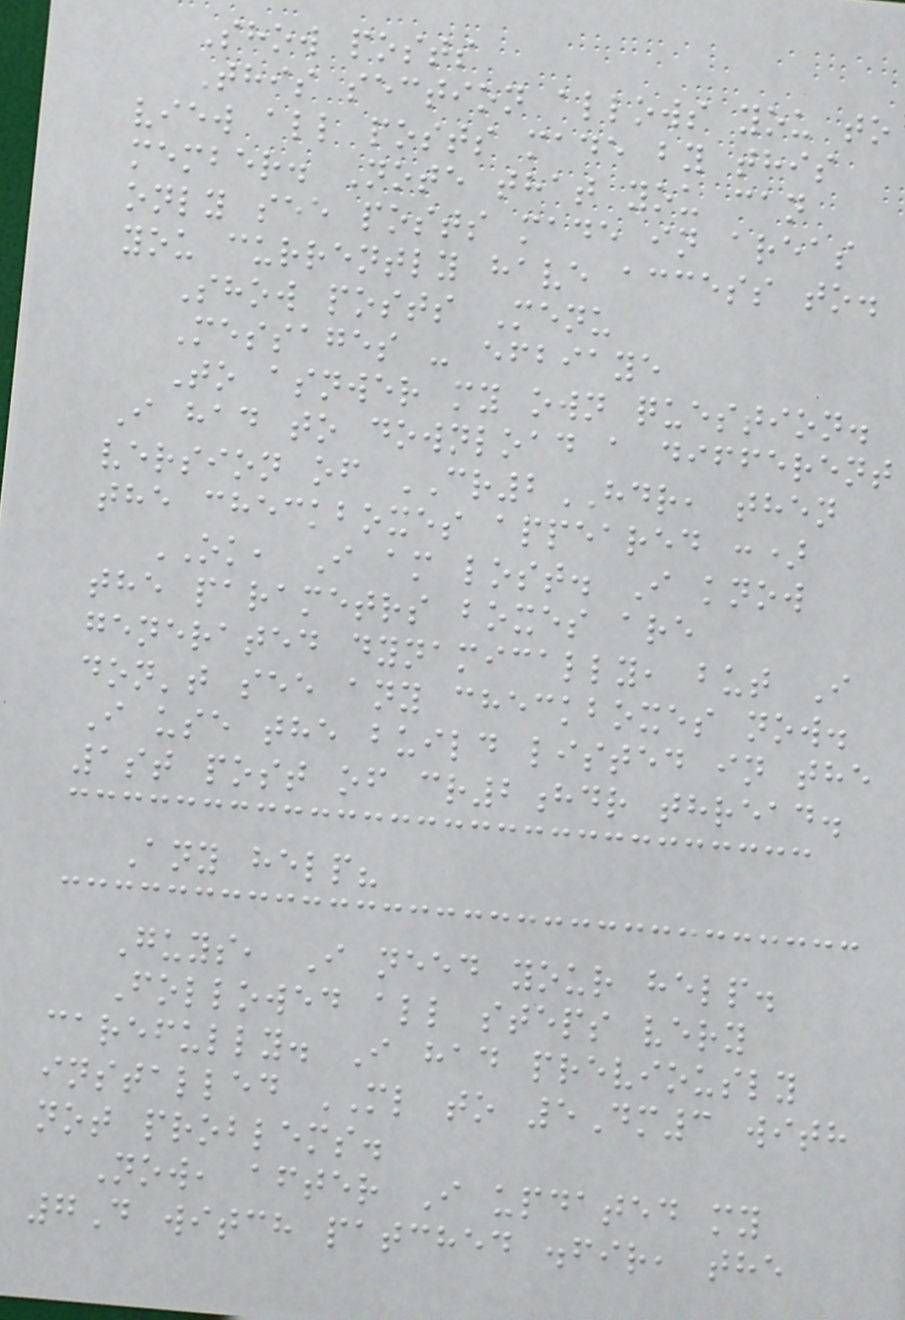Show posts
This section allows you to
view all posts made by this
member. Note that you can
only see posts made in areas
you currently have access to.
Show posts Menu
Messages - efbiaye
To asnwer my own question.
I had to download a different
version of CR2HDR, then
the checkboxes appeared :)
OK, I am lost. I know
the parametrs boxes are
generated dynamically, but I
don't see any checkboxes now.
I use the build listed in the
1st post of cr2hdr thread.
Any help?
Guys, I need your help.
Followed all steps very
carefully. I had previously
installed ML to 5Dm3 with
not problems.
Now, after I updated my
7D witch patched .fir, the
